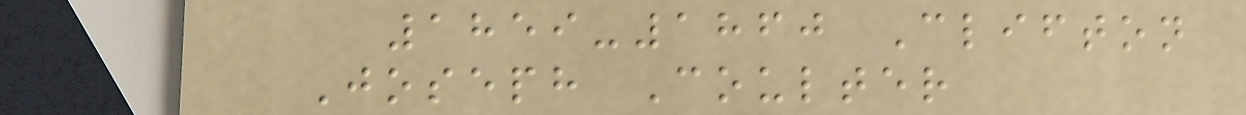1859-1860 Clifton
Joseph Coulter
